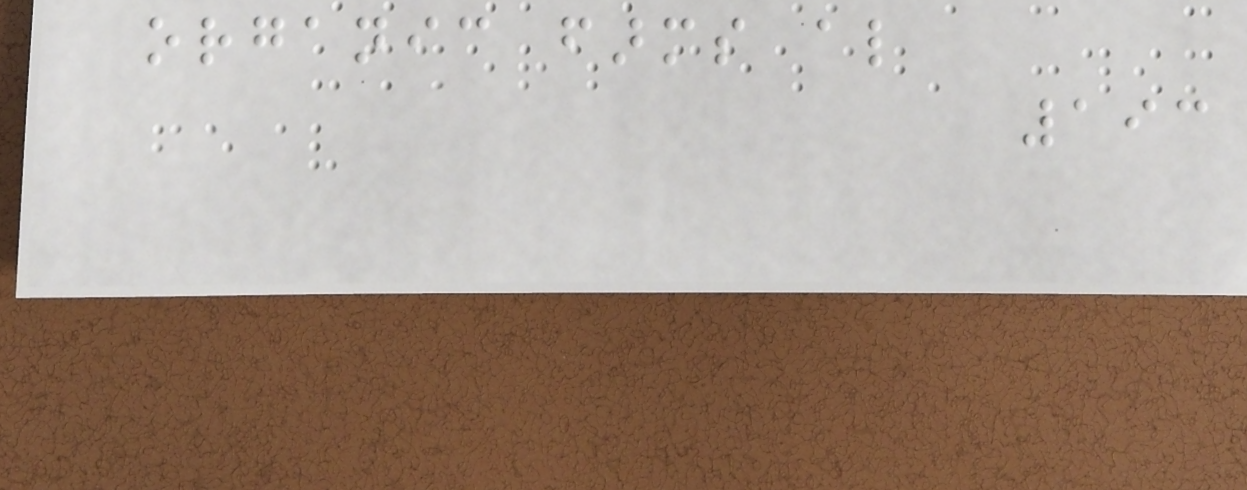organic farms also
193
